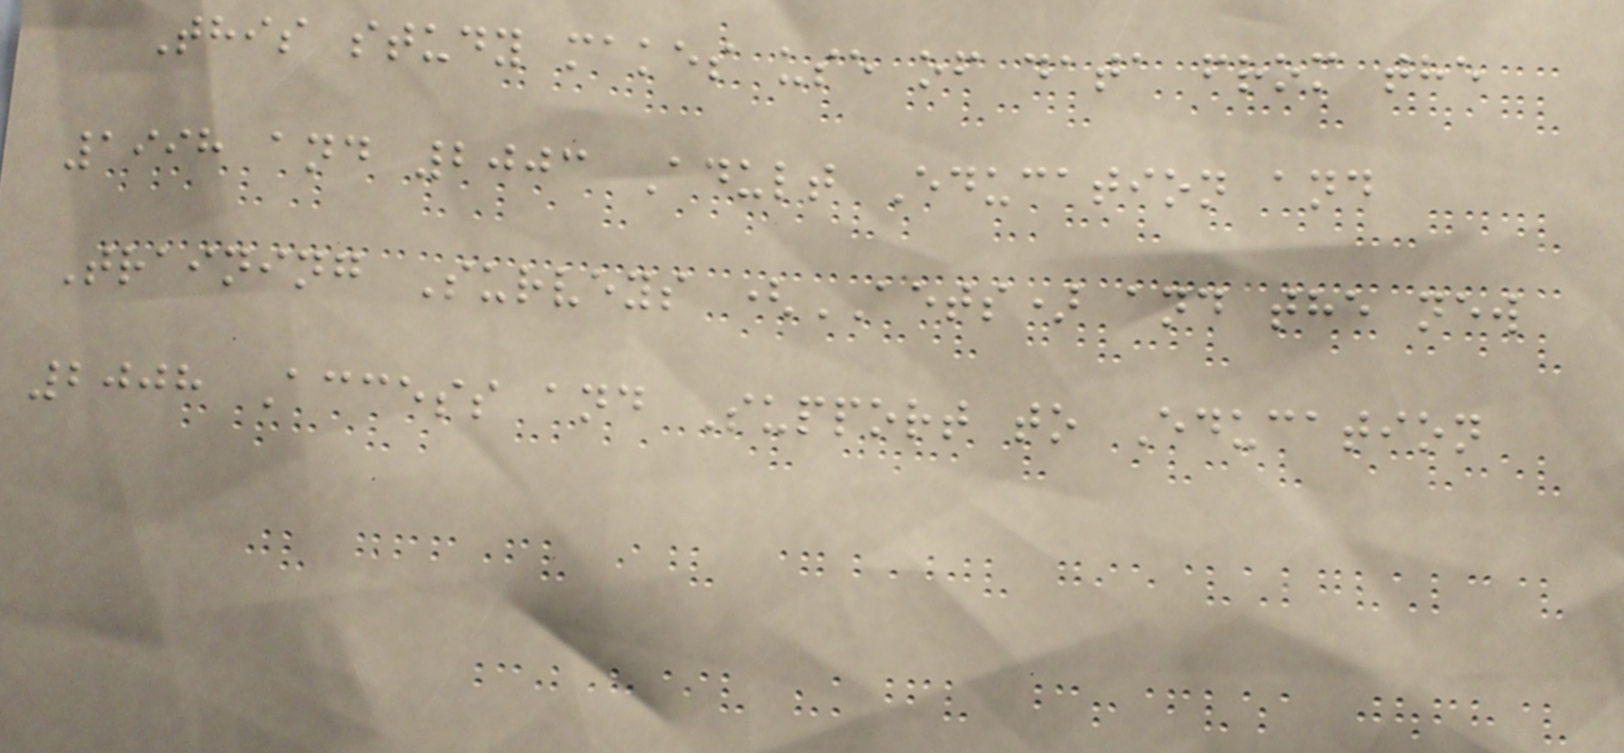This study makes use of data from the
1998 and 2003 Adult Education and
Training Surveys (AETS) and the new
2008 Access and Support to Education
